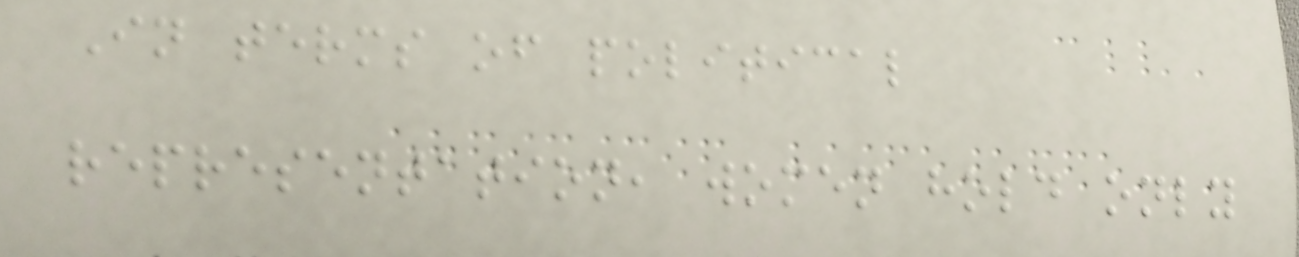In terms of political
representation, women hold only
